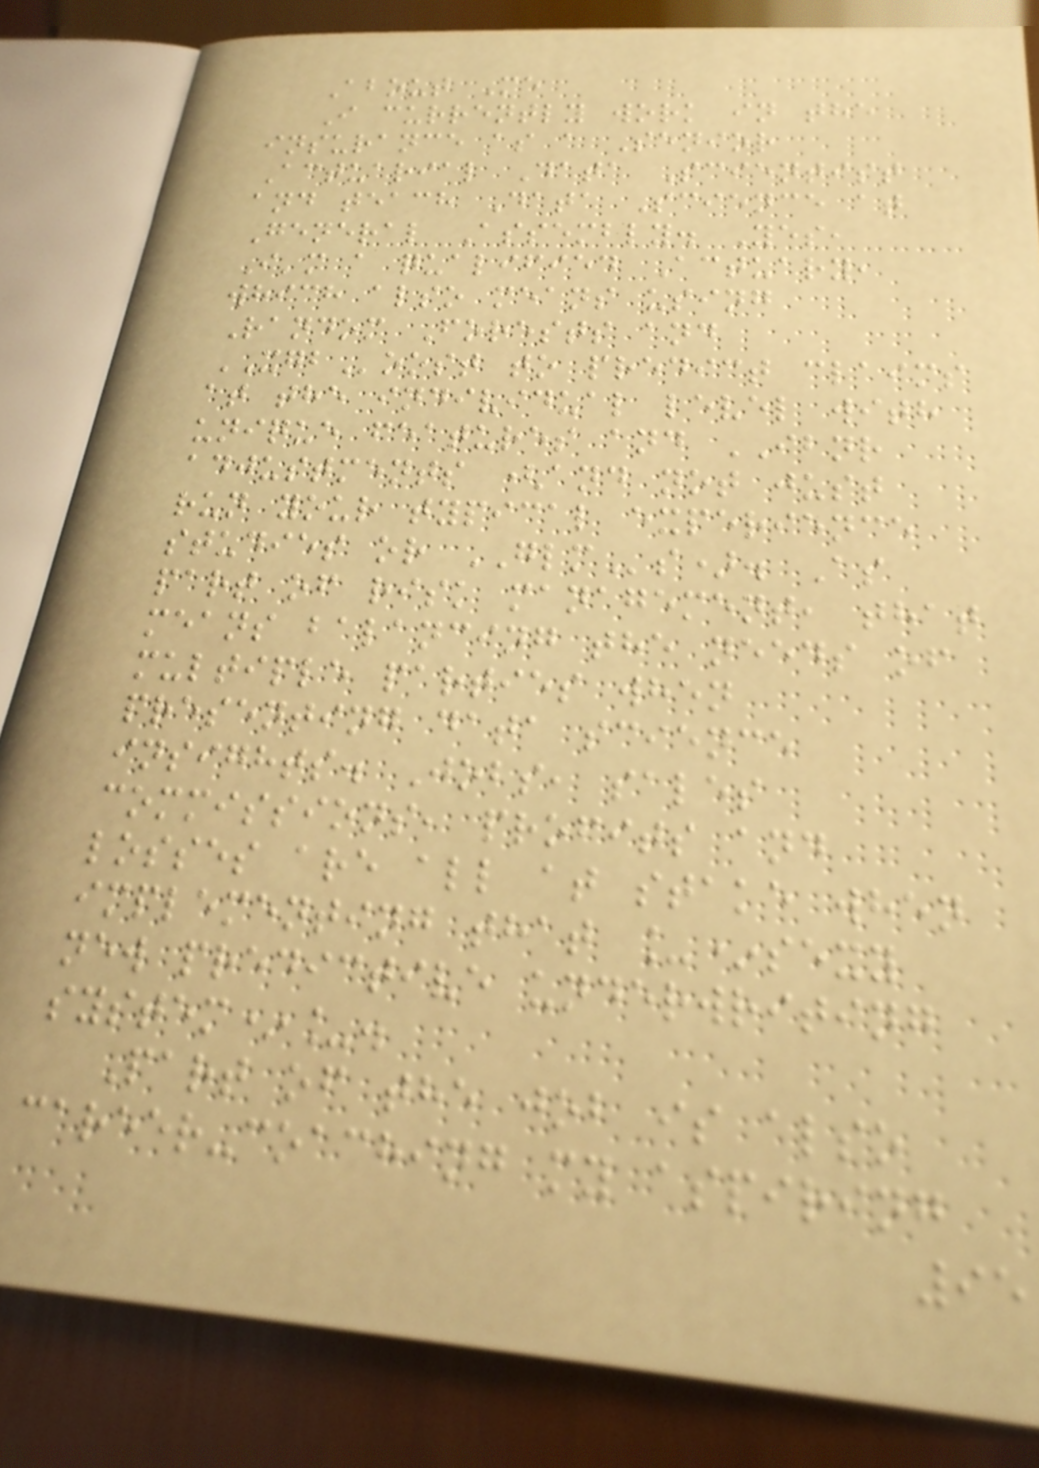About Me
I currently work in the
insurance as a Senior
Actuarial Data Scientist
and teach Data Science at
General Assembly. Yes,
I'm a qualified Actuary,
which also means using
Random Forests and
XGBoost to predict claims
at the individual level with
unique features and IBNR
adjustments (and not just
run your typical experience
studies or GLMs). As
part of risk management, that
means balancing the needs of
multiple parties when
presenting data science
insights. Jobs, sales
commissions, profits and
losses are all at stake when
implementing that _*sexy
new predictive underwriting
system*_.
Part of the job is also
career-coaching my aspiring
95
